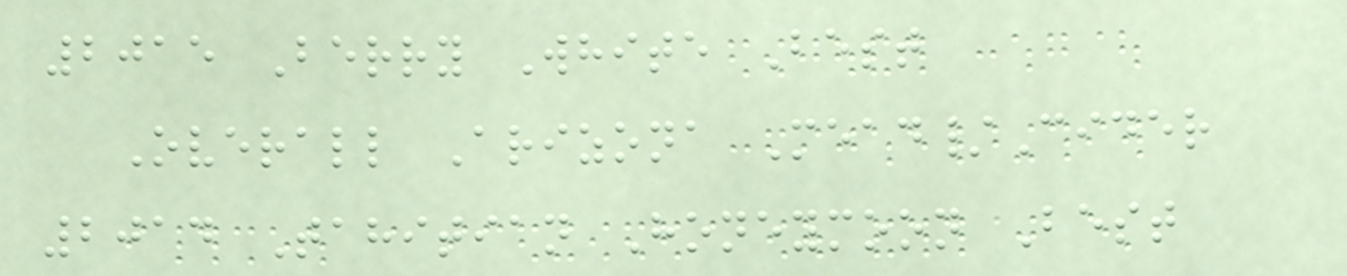2015 Berry White Best
Overall Arizona Mead/Cider
2014 Tahitian Honeymoon Best
